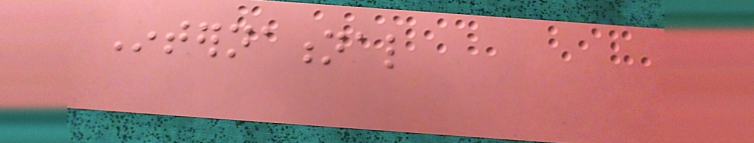International
